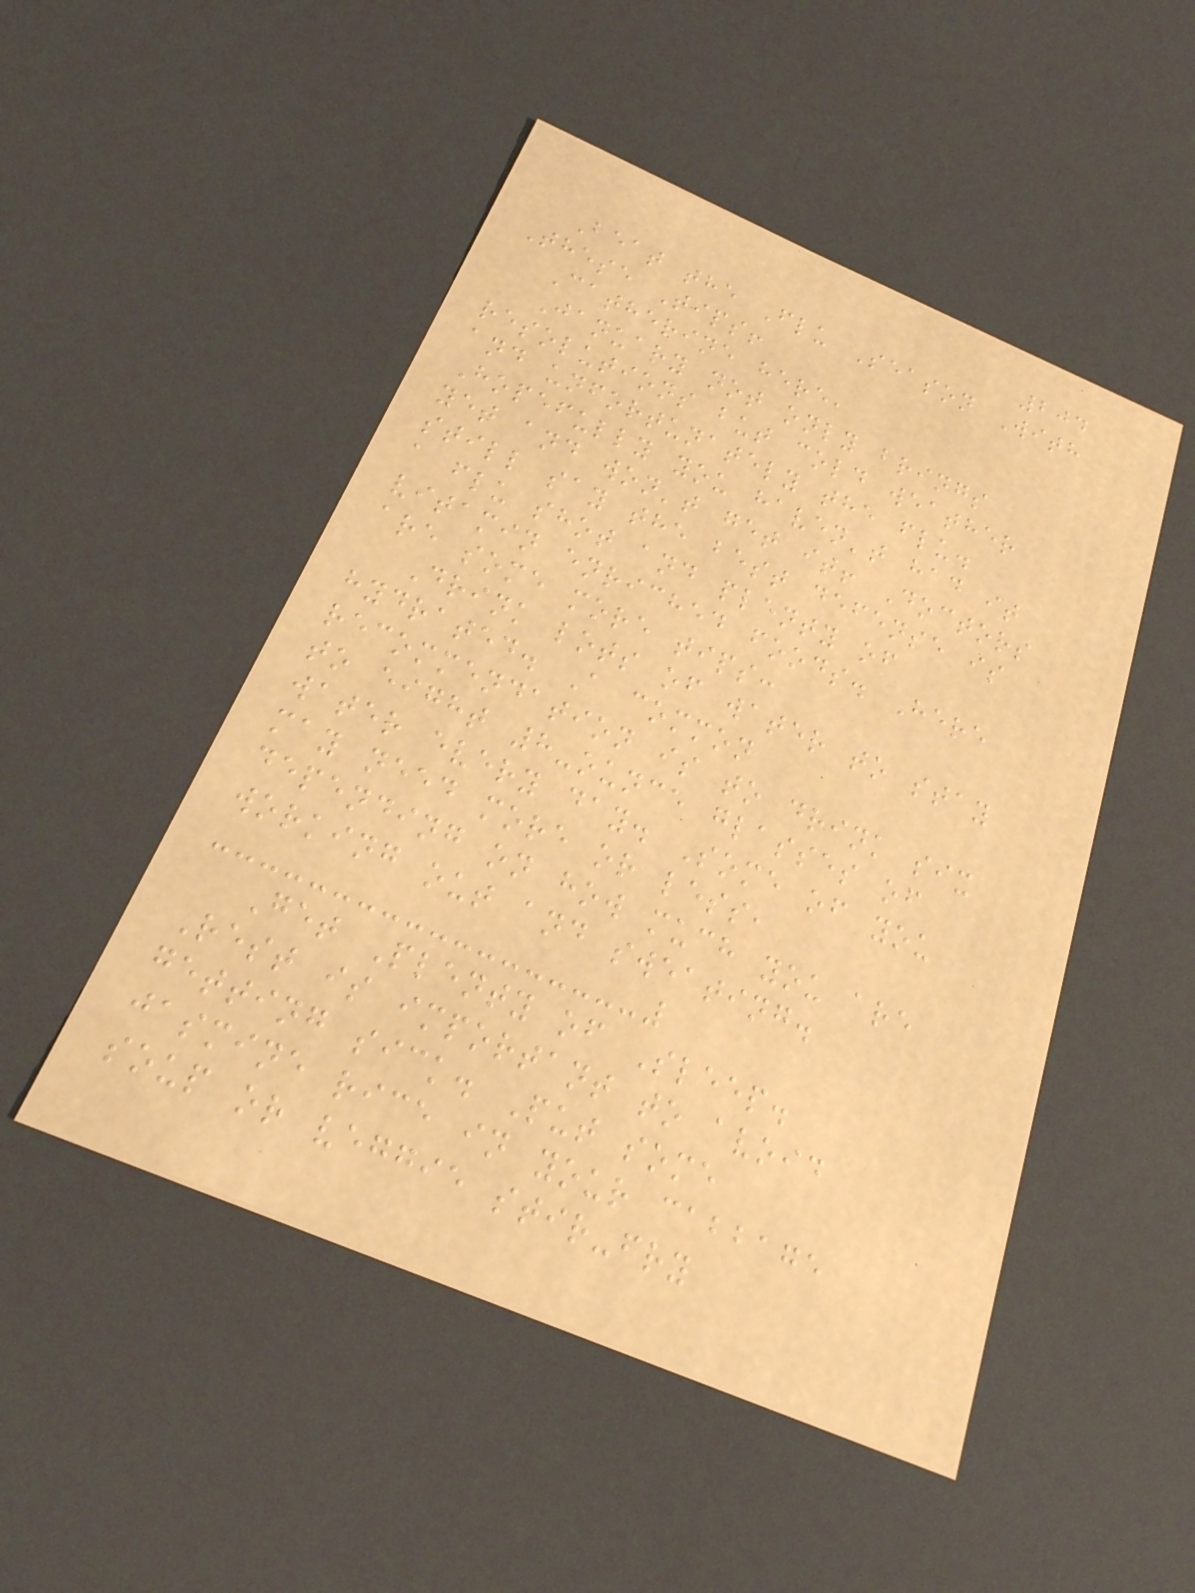204
Beat the Flu Season With
These Tips!
Catherine here,
January not only brings
resolutions but cold weather
and unfortunately the flu.
Hopefully you haven't had it
yet and won't get it! Doctors
still say the best defense is
a flu shot and plenty of
vitamin enriched foods. Here
are some more tips:
Drink lots of water to stay
hydrated. A common
recommendation is to drink six
to eight 8-ounce glasses of
water every day. Some of you
may need more or less,
depending on how much you are
working out and sweating.
Get Plenty of Sleep.
Rest is important to avoid
getting sick. Put some
jasmine rice in your cabbage
soup or veggie stir-fry
